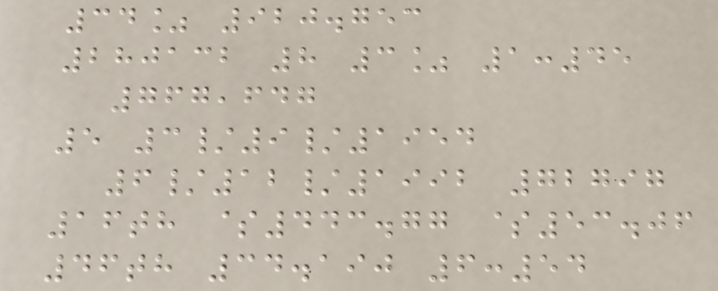34% 920.753
280132 8 3% 1:45
767,647
5 3/9/1954
6/12/1992 72797
16th $443.77 $53.06
46th 34.190 6:54
